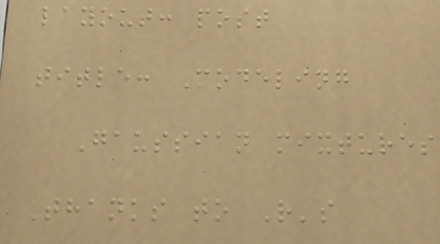layout: post
title: Modeling
Gaussian mixtures
Thanks to R's
